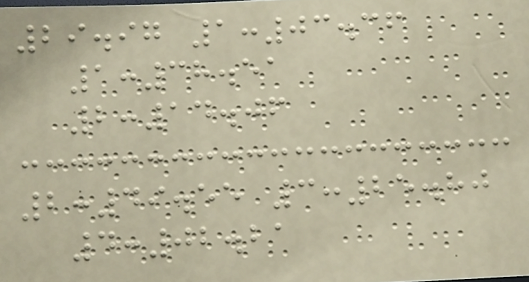29.97 1:03.36
1:38.51
2:14.06
2:49.55 3:25.80
4:02.21
